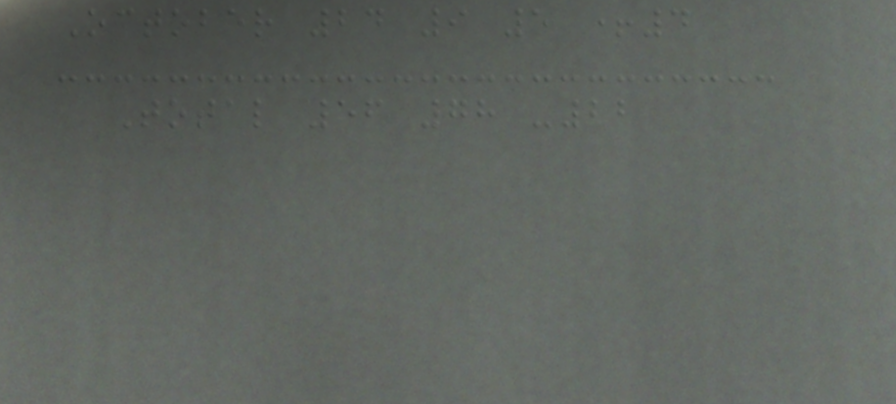October 24 9 5 +4
Total 56 78 -22
